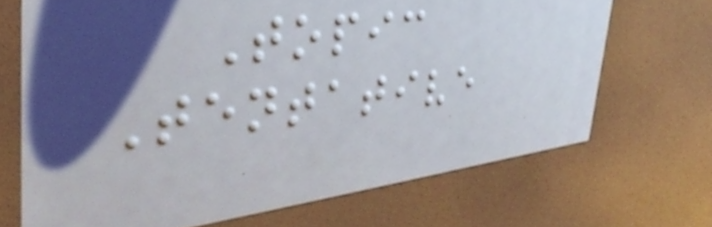Topic
Tentative
